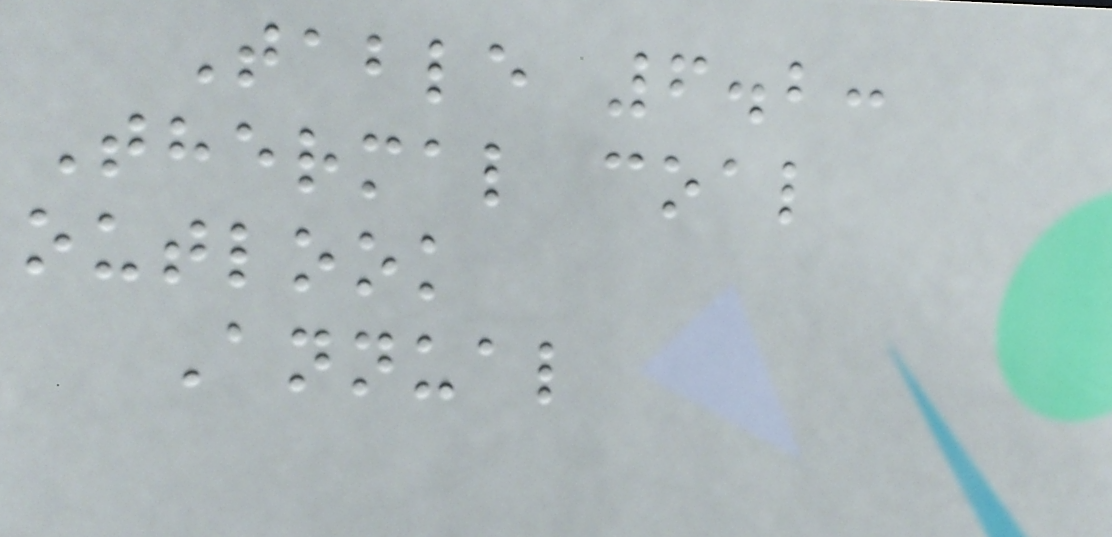Table 6.2:
Thermal coal
outlook
Annual
